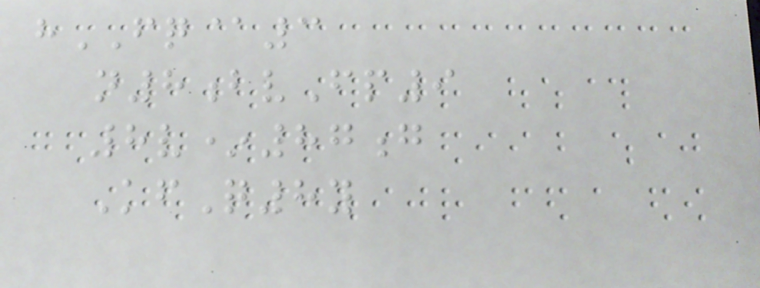hFQ@3
n8bvFp9
8v*87g
KfQ8y
